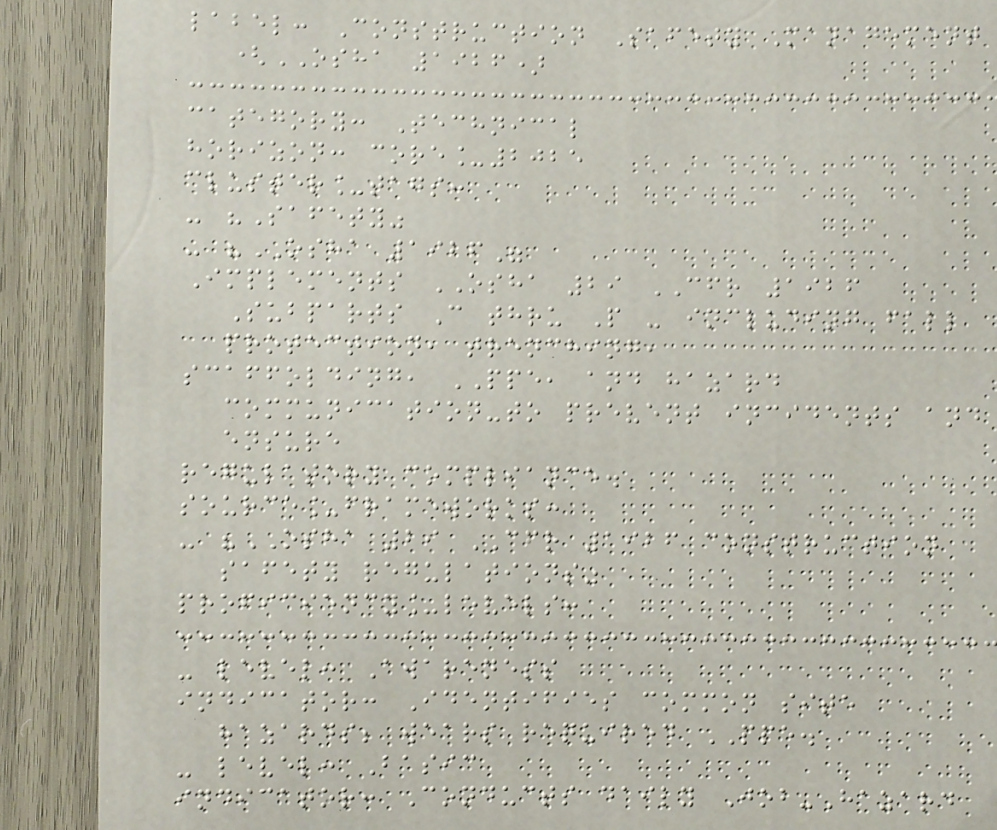label: Construction Safety Management
(OSHA 1926)
category: Technical
horizon: core_2025
cluster_tags:
- "Safety"
- "OSHA 1926"
Implements OSHA 29 CFR 1926
Subparts C thru P - including fall
protection, trenching,
scaffolding, PPE, and hazard
communication-to prevent incidents and
ensure
regulatory compliance.
source_frameworks:
- "OSHA 29 CFR 1926 construction
safety regulations"
proficiency_levels:
- level: Awareness
indicator: Identifies common site
hazards; wears required PPE.
- level: Basic
indicator: Conducts daily Job-Hazard
